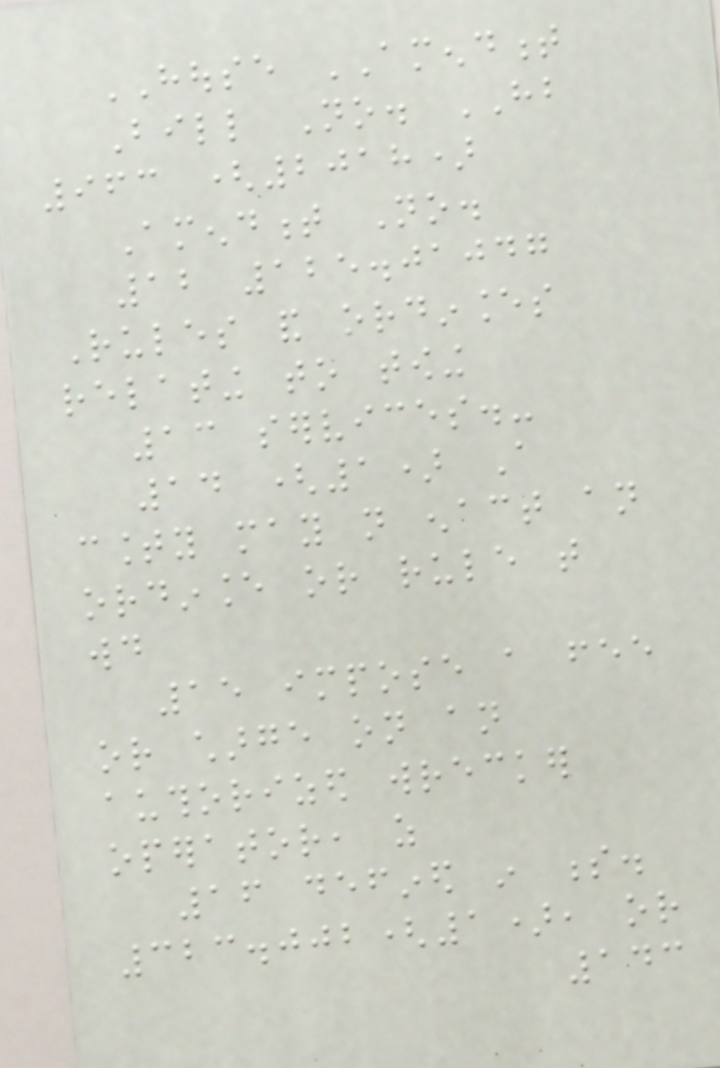HOUSE AMENDMENT
Bill No. HB
963 (2018)
Amendment No.
12 125.01047
Rules and ordinances
relating to towing
13 services.-
14 (1) A
county may not enact an
ordinance or rule that
would
15 impose a fee
or charge on an
authorized wrecker
operator, as
16 defined in s.
323.002(1), or
143
